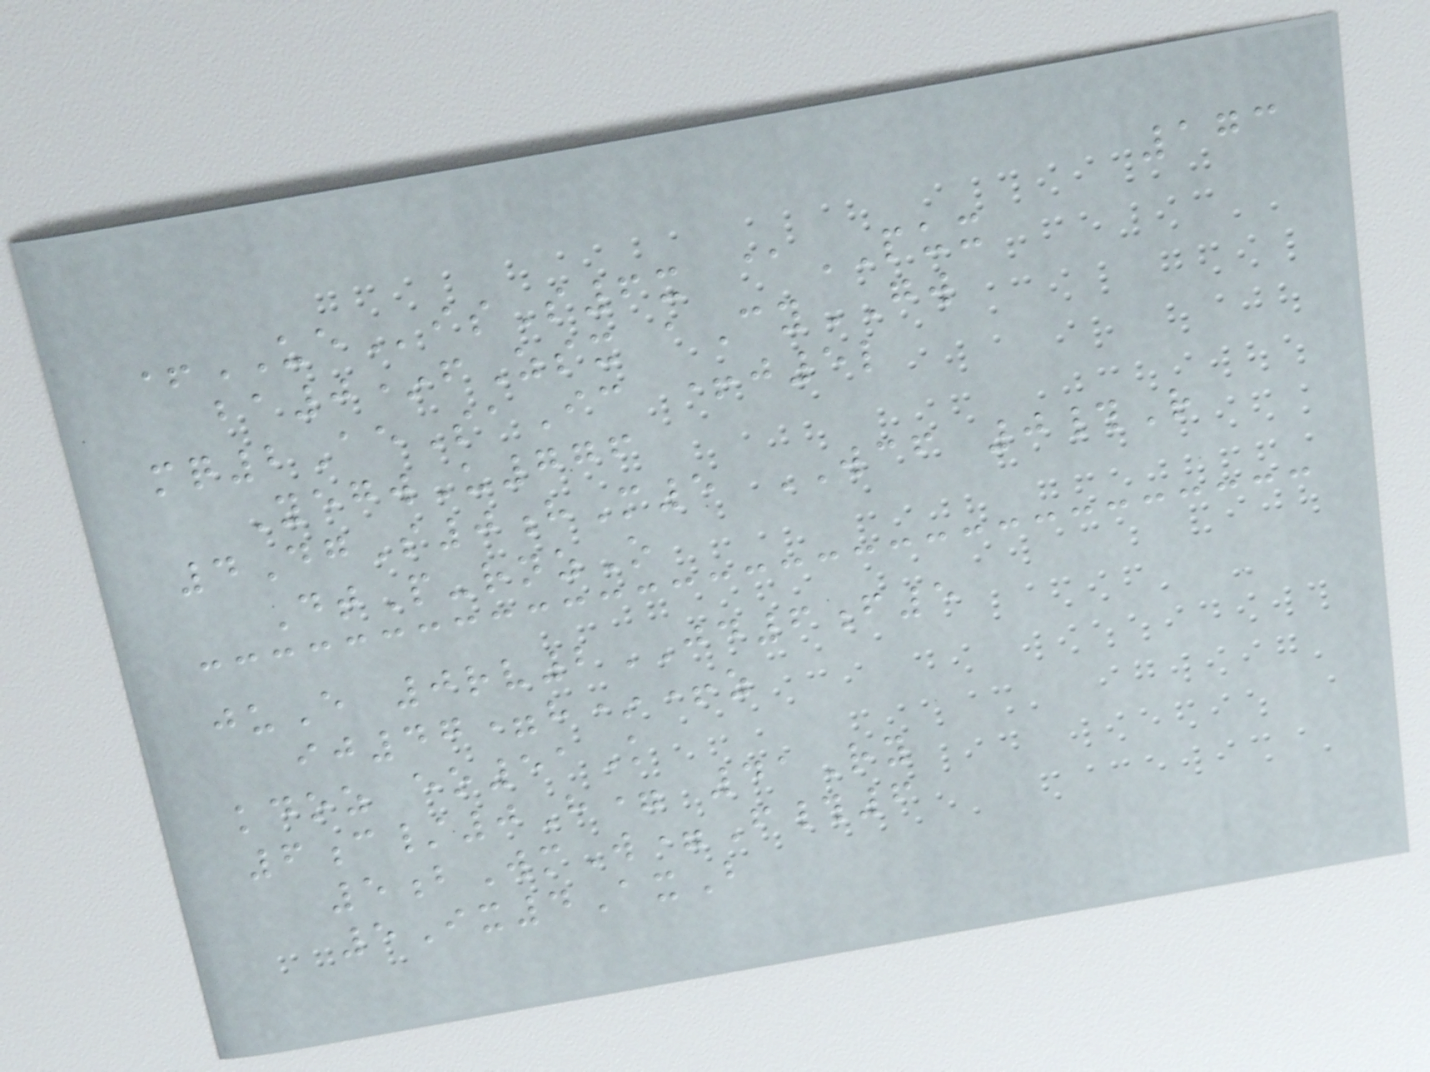173
+UEisS6x @PUX
ba0*fZsx aCyGW
mq2AeSaIc +j5l
YegwU776
4DgS0hM5 WCF 0#R
DtP-rnzO
juE 0rv2JD6f5
ij47=h*+z
kdoz eo51K
6c/0H= 41Ry
5bWmW=F#6
5Ix4AxB
